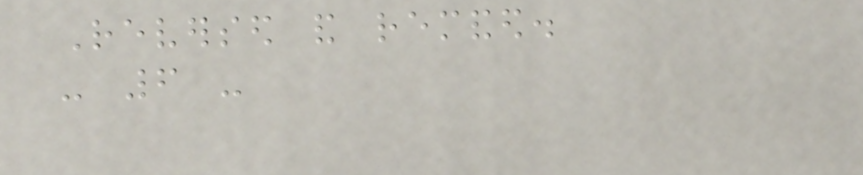Reversed and remanded.
- 6 -
